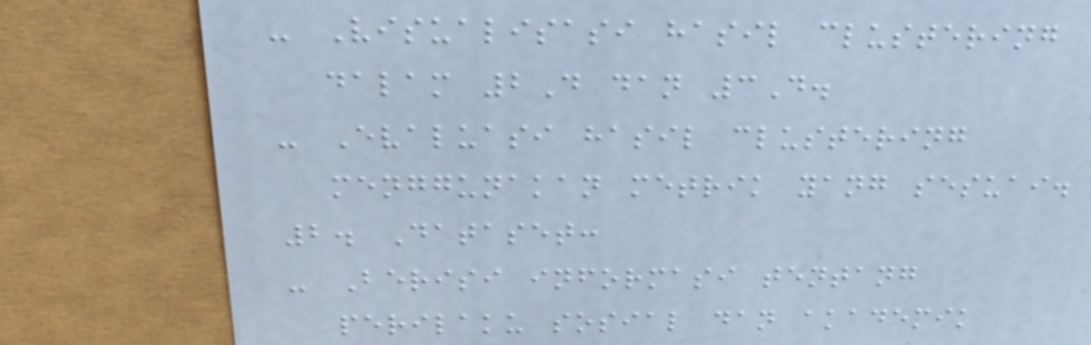- Visualisasi hasil clustering
dalam 2D dan 3D.
- Evaluasi hasil clustering
menggunakan metrik yang sesuai.
2. Dataset:
- Berisi informasi tentang
perilaku sosial dan akademik
